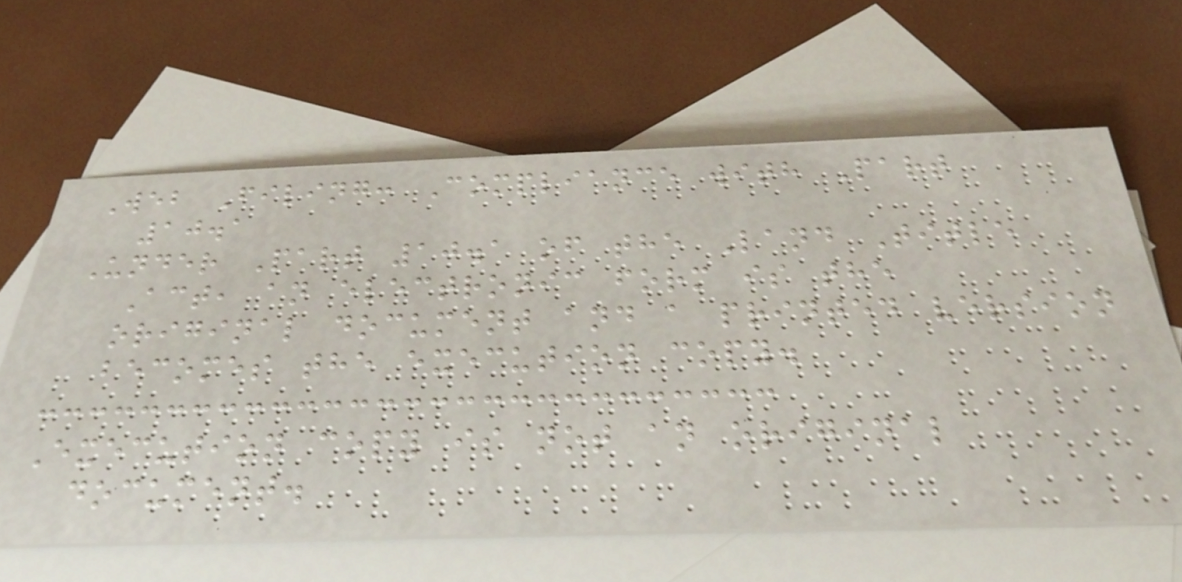Web Filing: Compliance with Part
10.1
Under Part 10.1 of the Land Title
Act, an electronic form is the
original document and a printed version
becomes the execution copy.
Execution copy is not an original
document.
